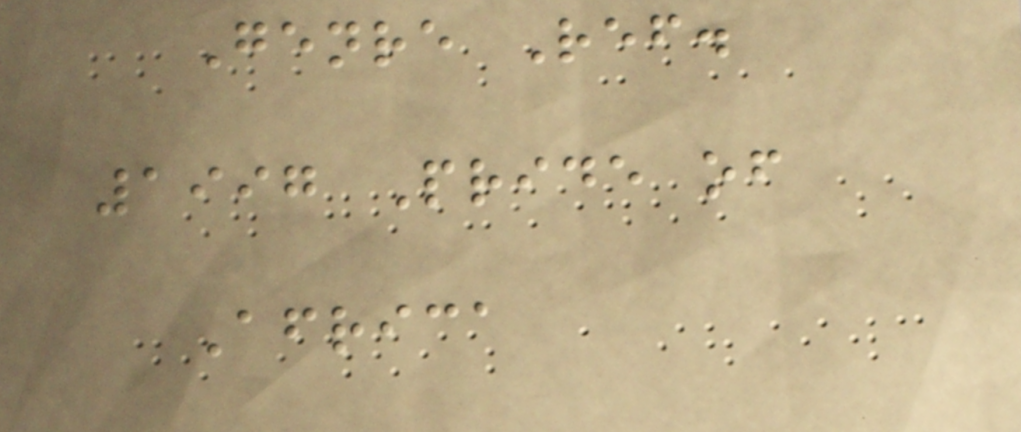Genre Ref.
1997 Pride of
Africa
